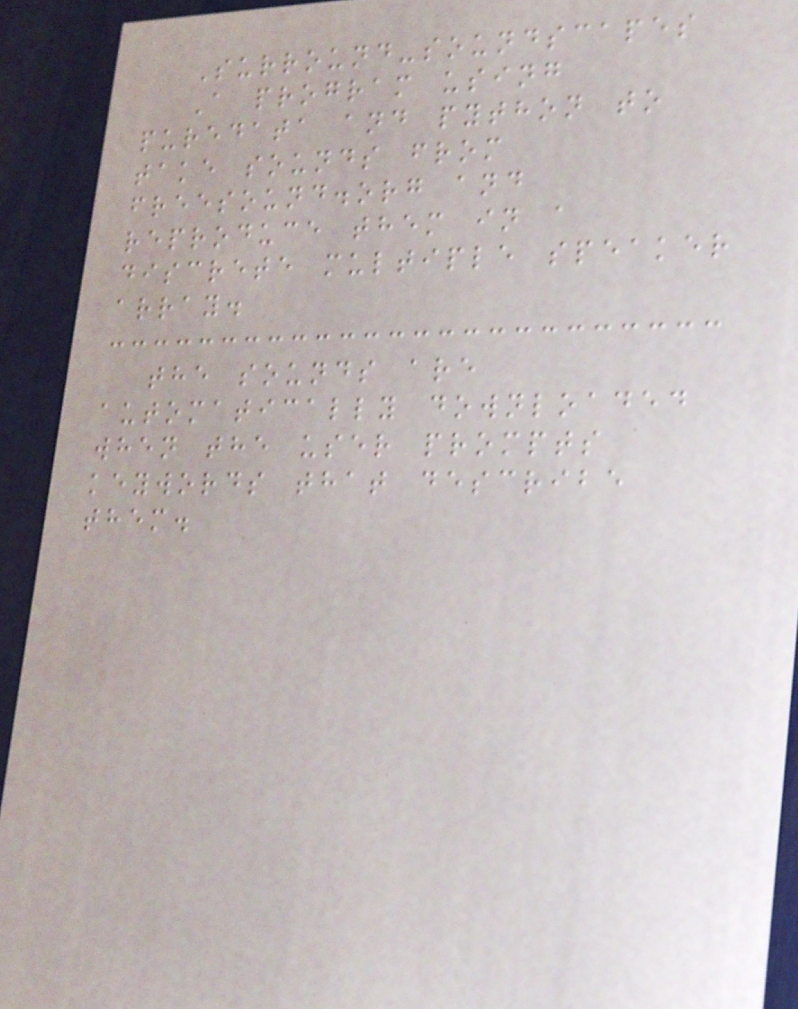Surround-soundscapes
A program using
puredata and python to
take sounds from
freesound.org and
reproduce them in a
discrete multiple speaker
array.
the sounds are
automatically downloaded
when the user prompts
keywords that describe
them.
